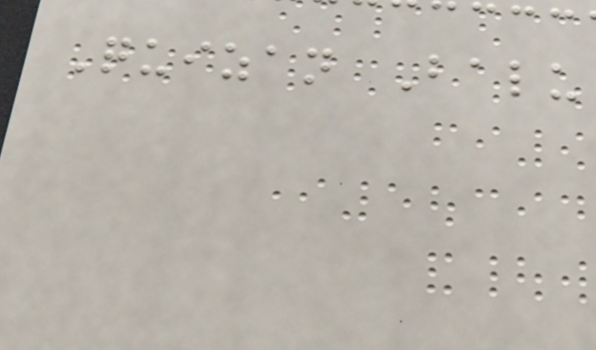Quizan Balu
